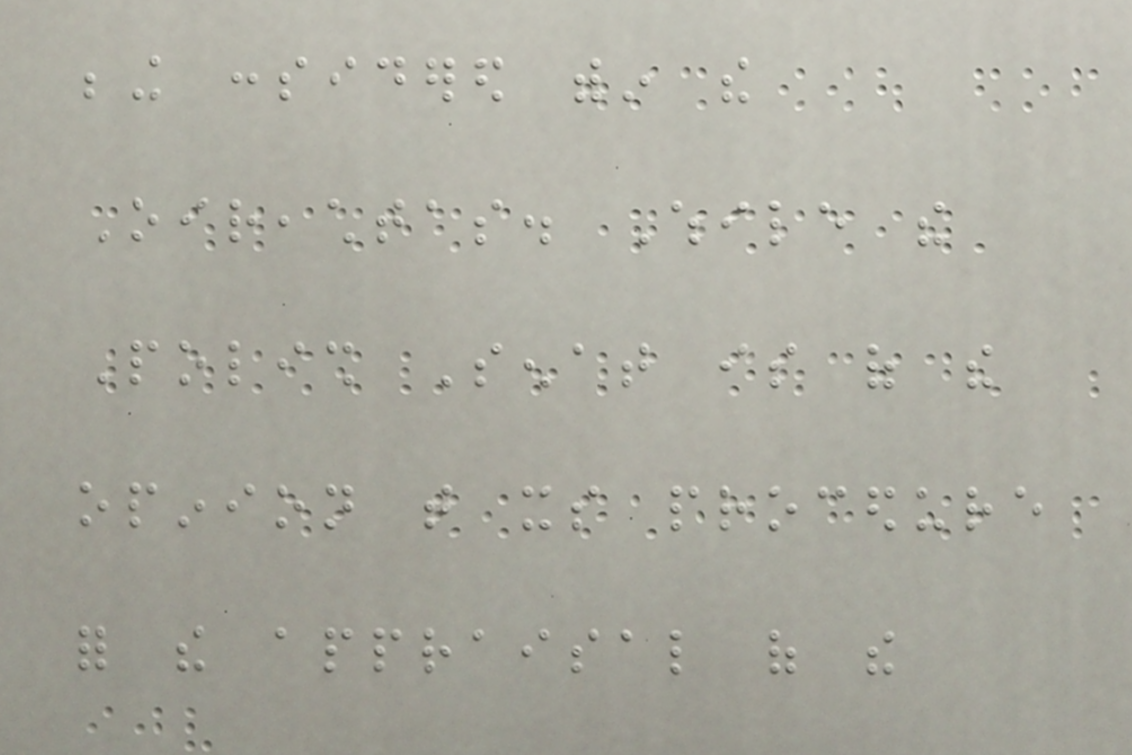being considered within the
Oireachtas. While the
Polish Senat is of the
opinion that its procedure
for the appraisal of the
